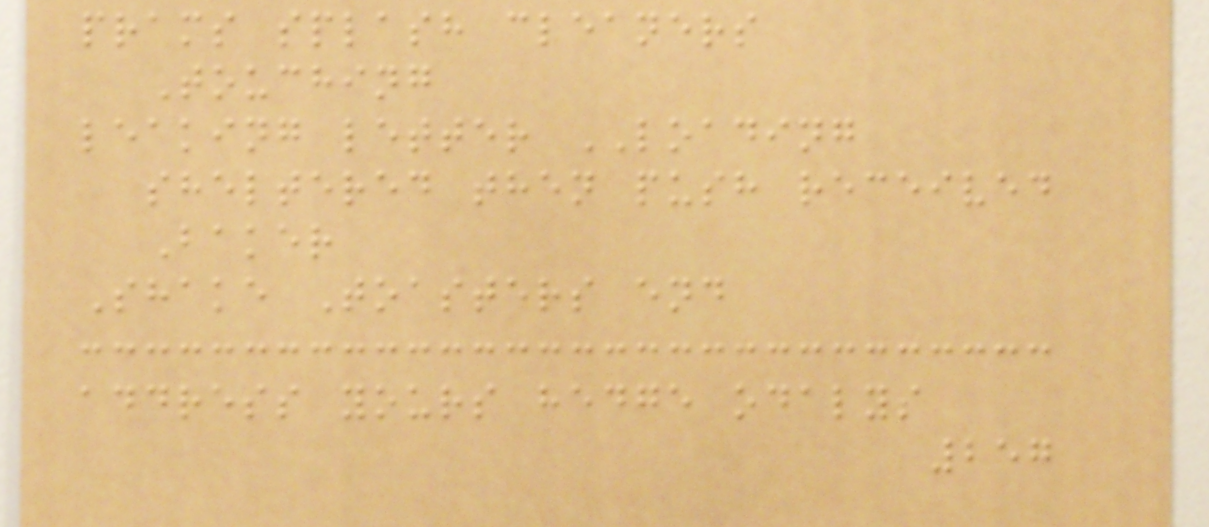prams splash cleaners
Touching
leaking letter LOADING
sheltered then push received
Baker
Shake Toasters end
address yours hedge odalys
257
